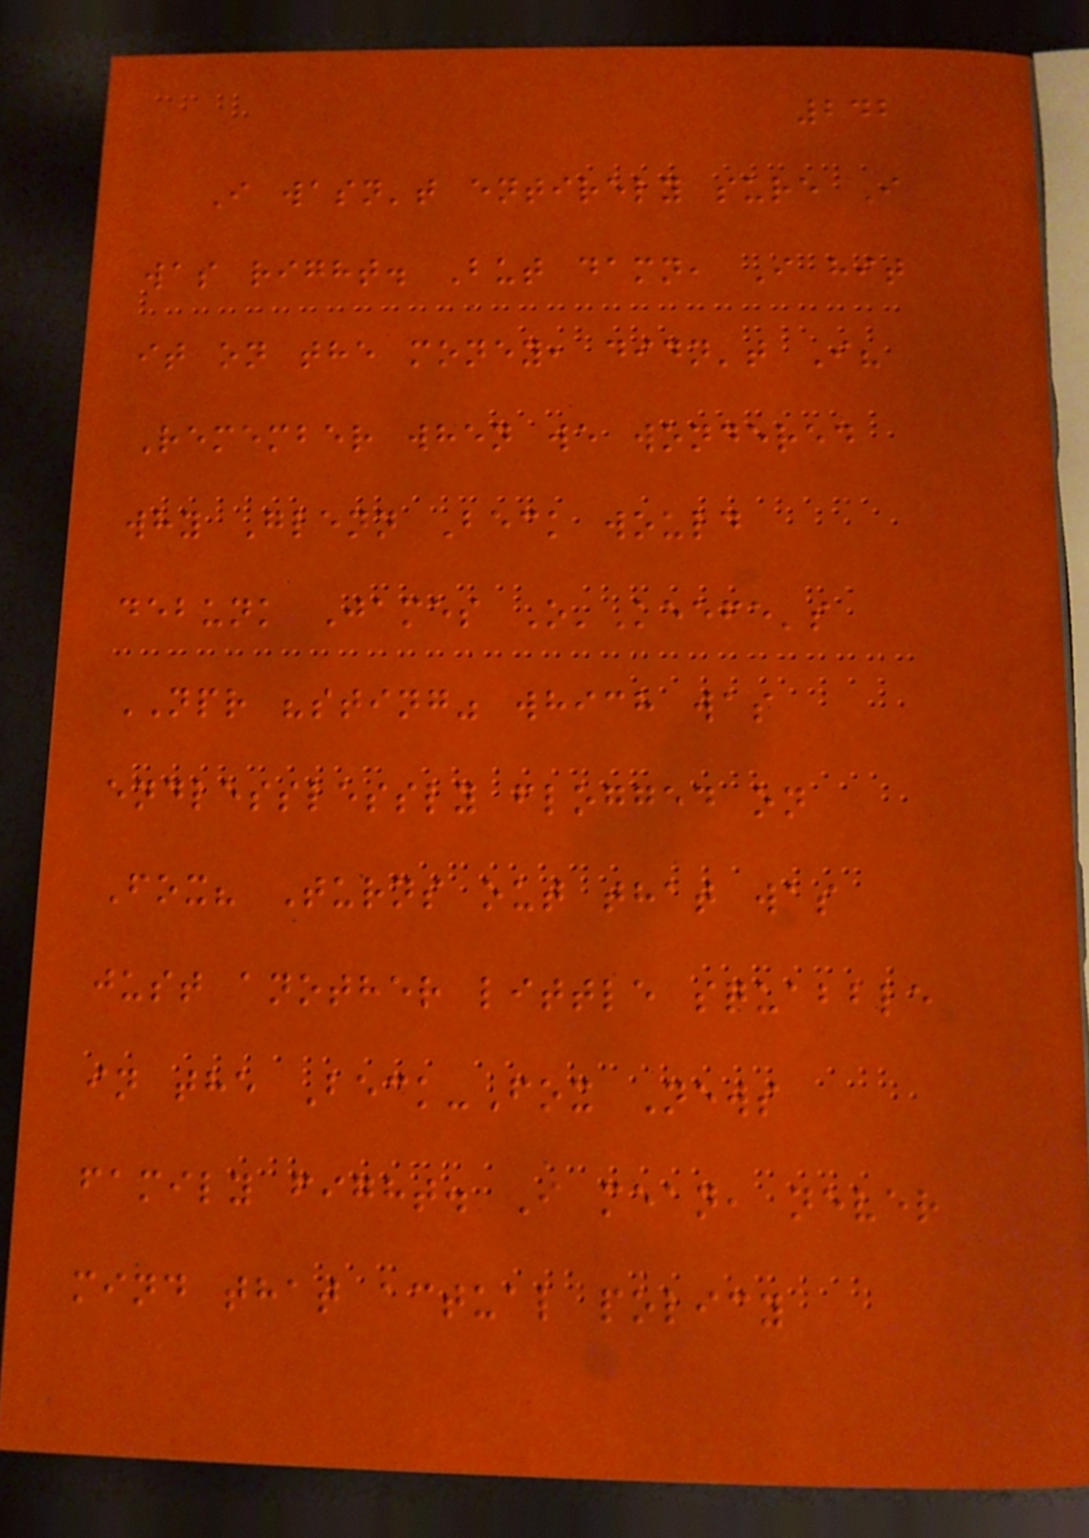242
I wasn't entirely sure I
was right. But damn, I hit
it on the money, didn't I?
Remember when we wondered
why Glenn Beck would
debunk James O'Keefe's
NPR "sting" which was
endlesslessly flogged on
Fox? Turns out that was
just another little squabble
in the Beck-Fox News
family fight. I mean, never
mind that actual policy
